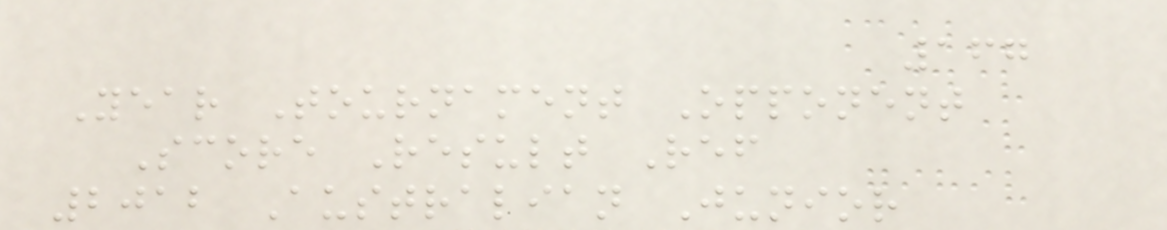167
Year Tournament Opponent
Score Result Ref
2012 Australian Junior
